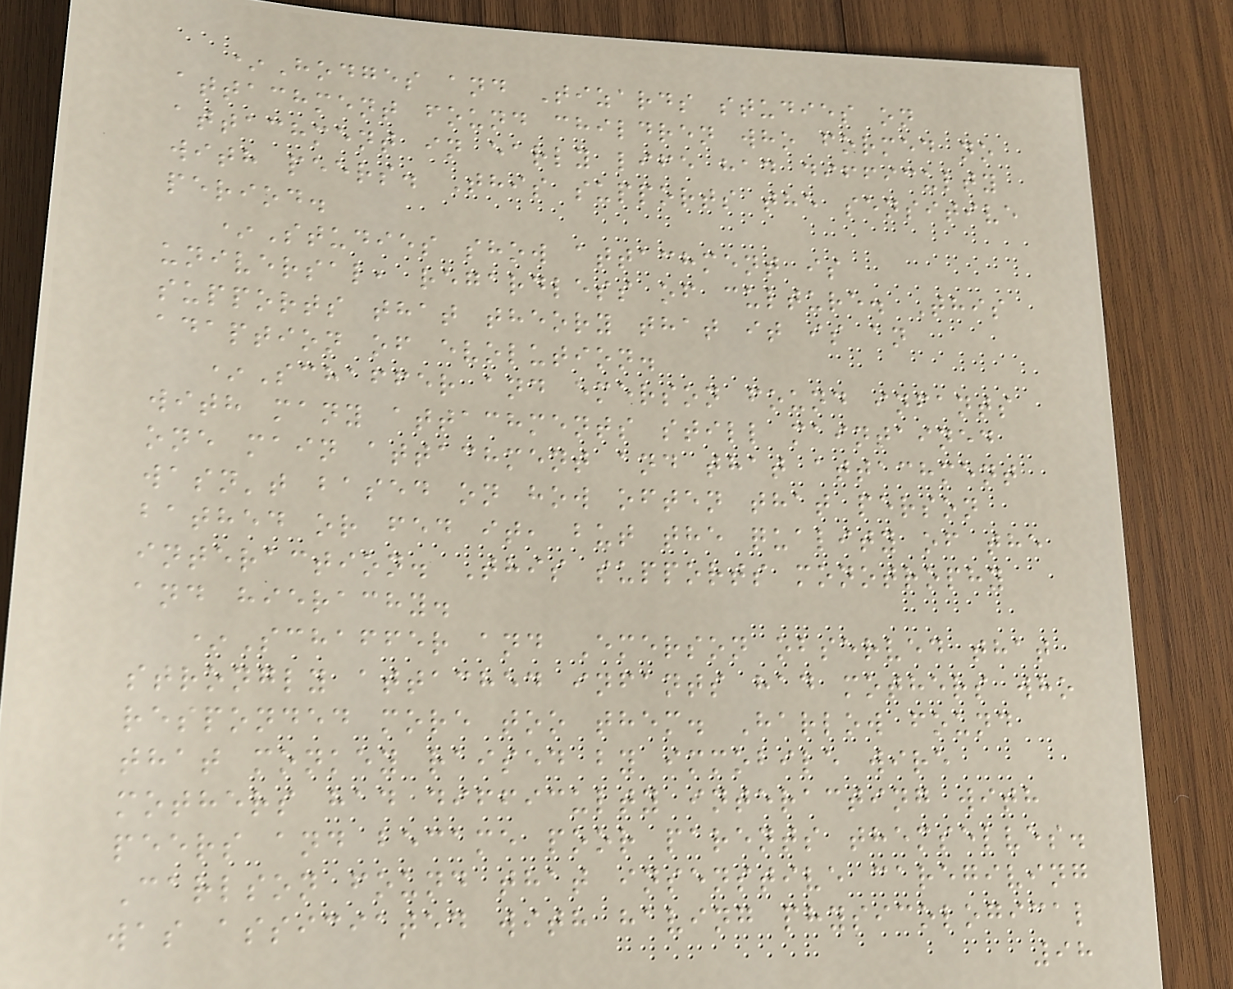*Hodges and Tizards studies on
attachment found children who formed no
attachment in early life had difficulty
with peers. This supports the sensitive
period.
*Studies show attachment is
universal, regardless of culture. This
supports that theory that it is an
adaption of evolution.
*Schaffer and emerson found infants
with many attachments still maintained
one main attachment and that attachment
wasn't based on how often that person
bathed or fed it, but the quality of the
interaction. This supports monotrophy
and hierachy.
*Schaffer and Emerson observed that
strongly attached infants had mothers who
responded more too them. Harlow found
that monkey raised by immobile wire
mothers had difficulty interacting with
peers and became poor parents themselves.
Carlson found that insenstive caregiving
was assiciated with having physicological
98
